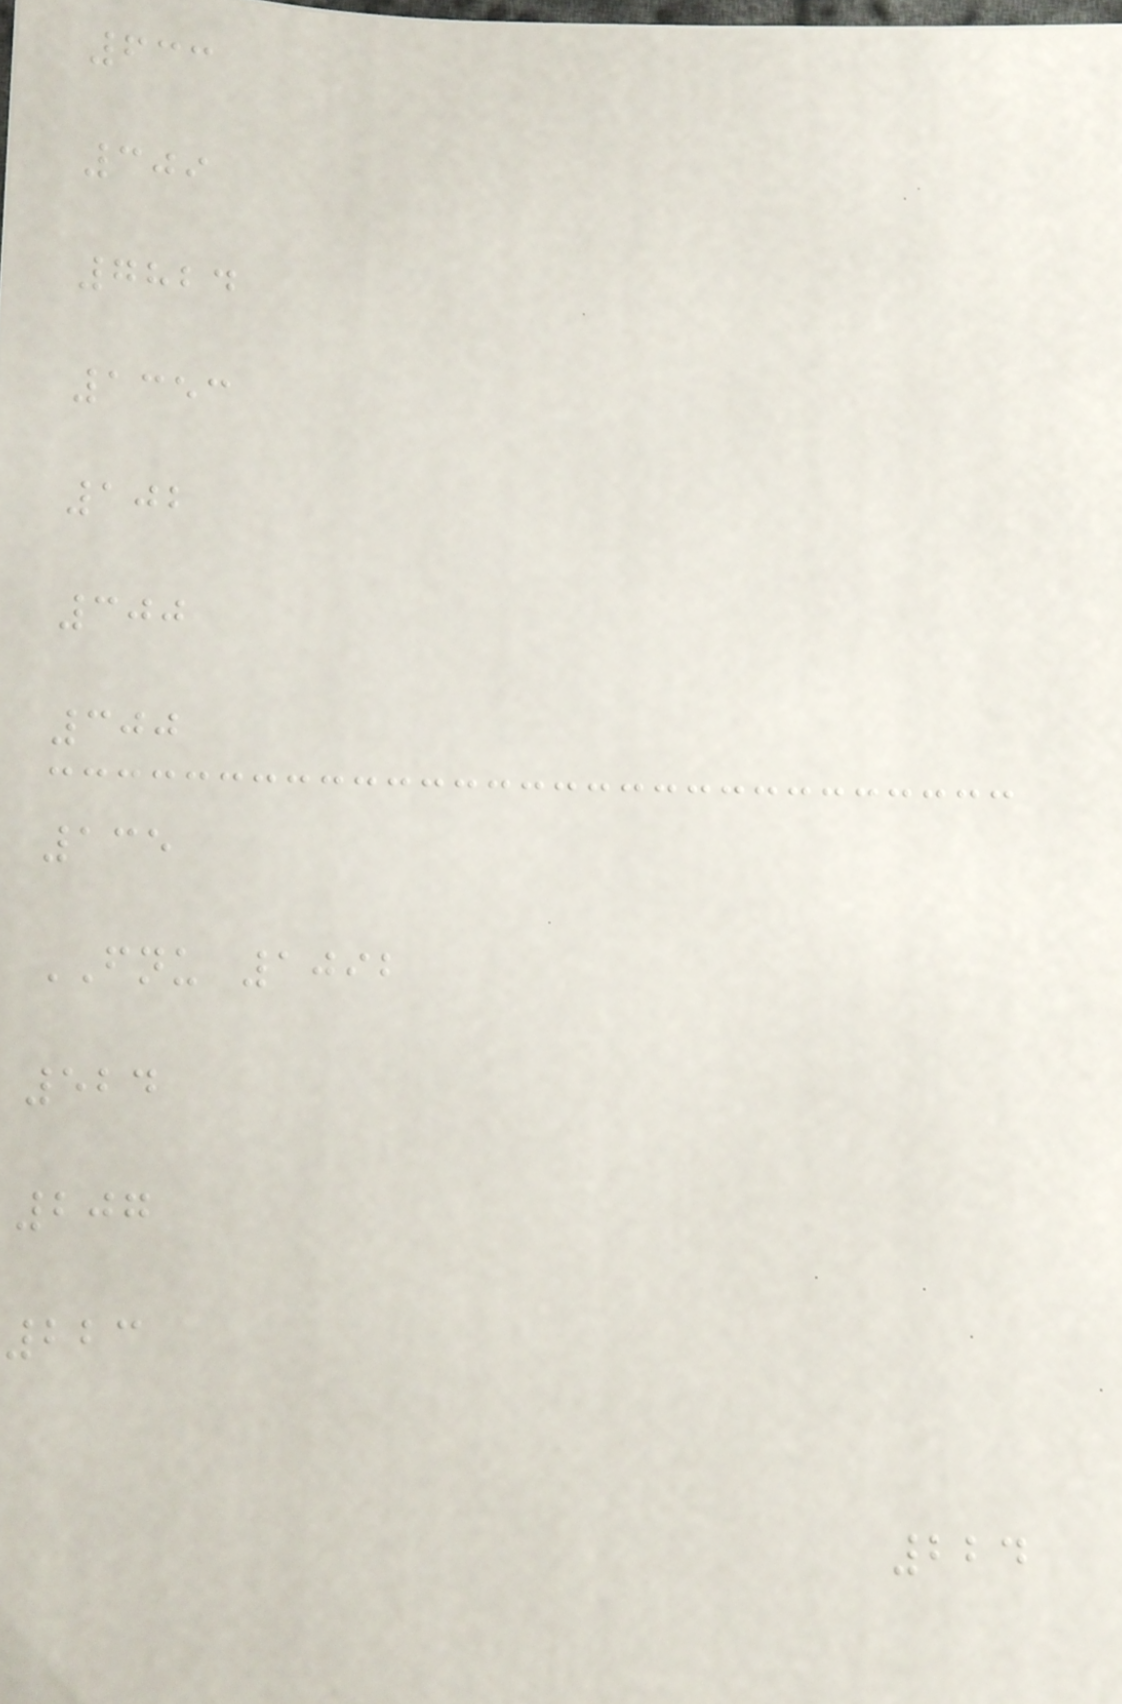633
309
7824
1353
102
300
300
135
FNU 1092
524
207
223
224
